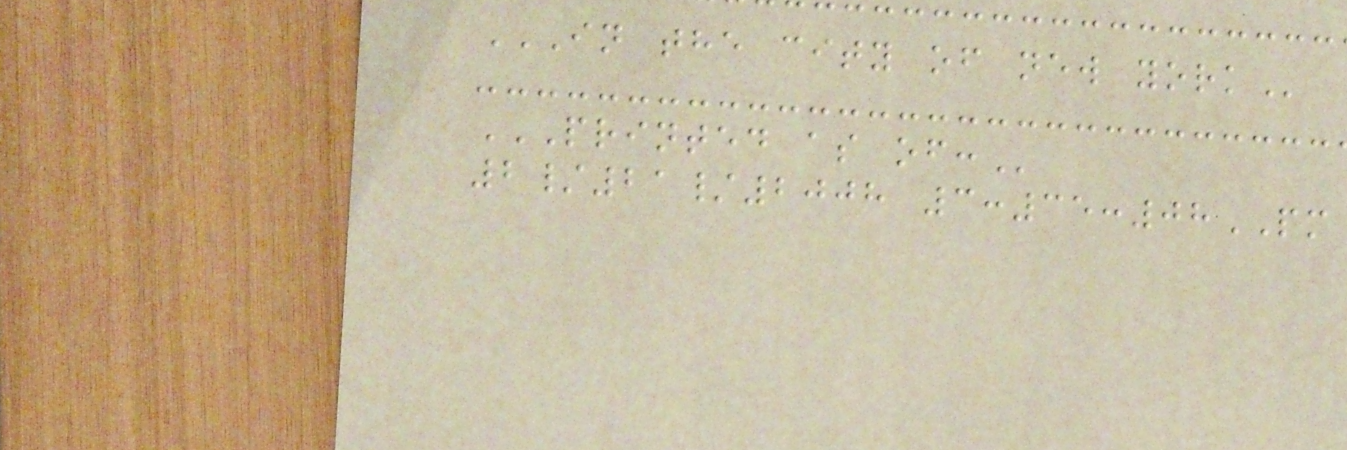IN THE CITY OF NEW YORK
PRINTED AS OF:
2/21/2008 3:35:08PM
